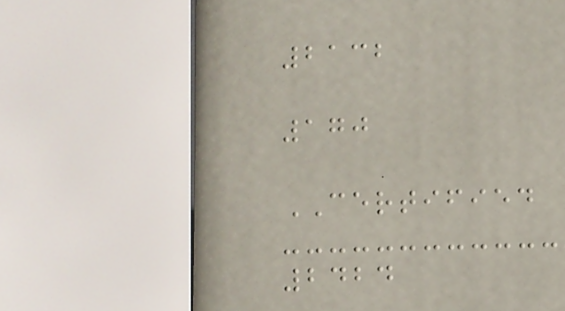2132
170
CERTIFIED
2424
